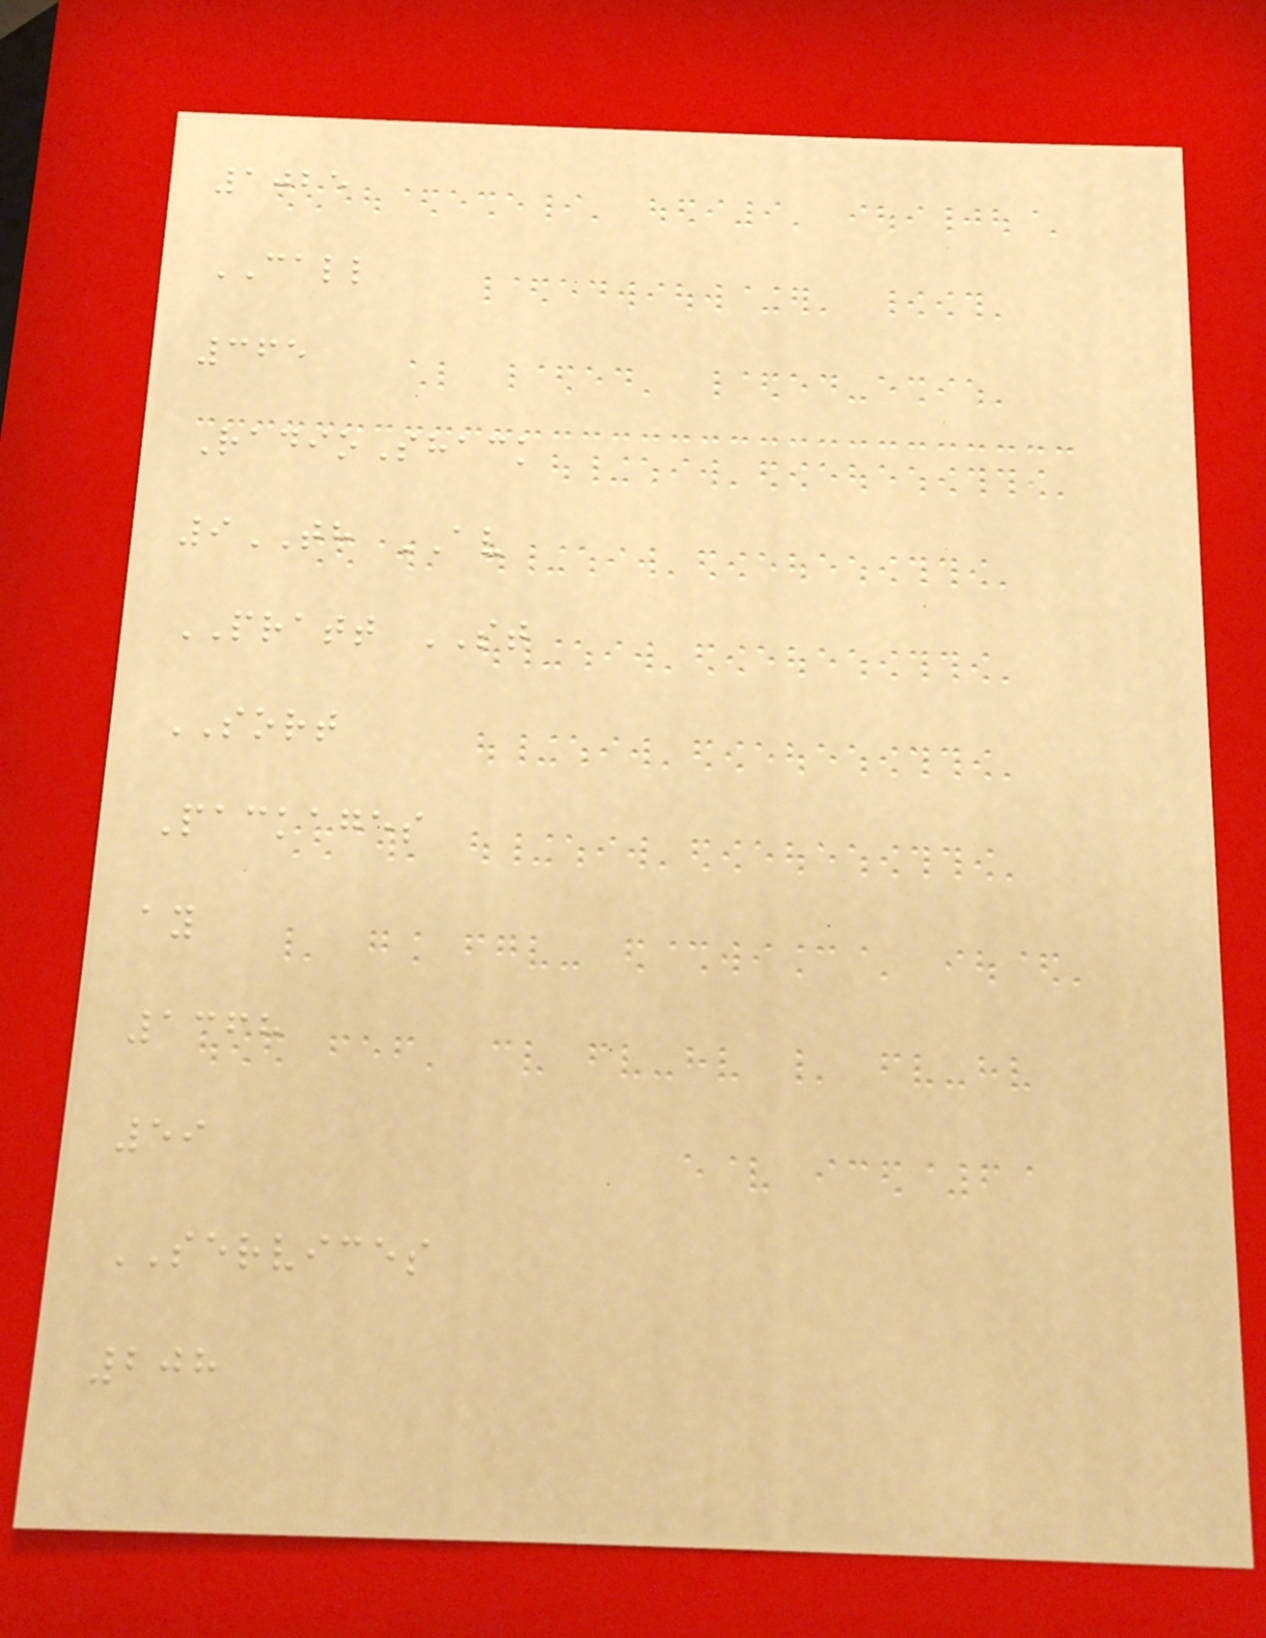1025
CALL
365
RadioShack
9TH AV
PRATT ST
SORT
Packages
ay
1368
59
SERVICES
208
